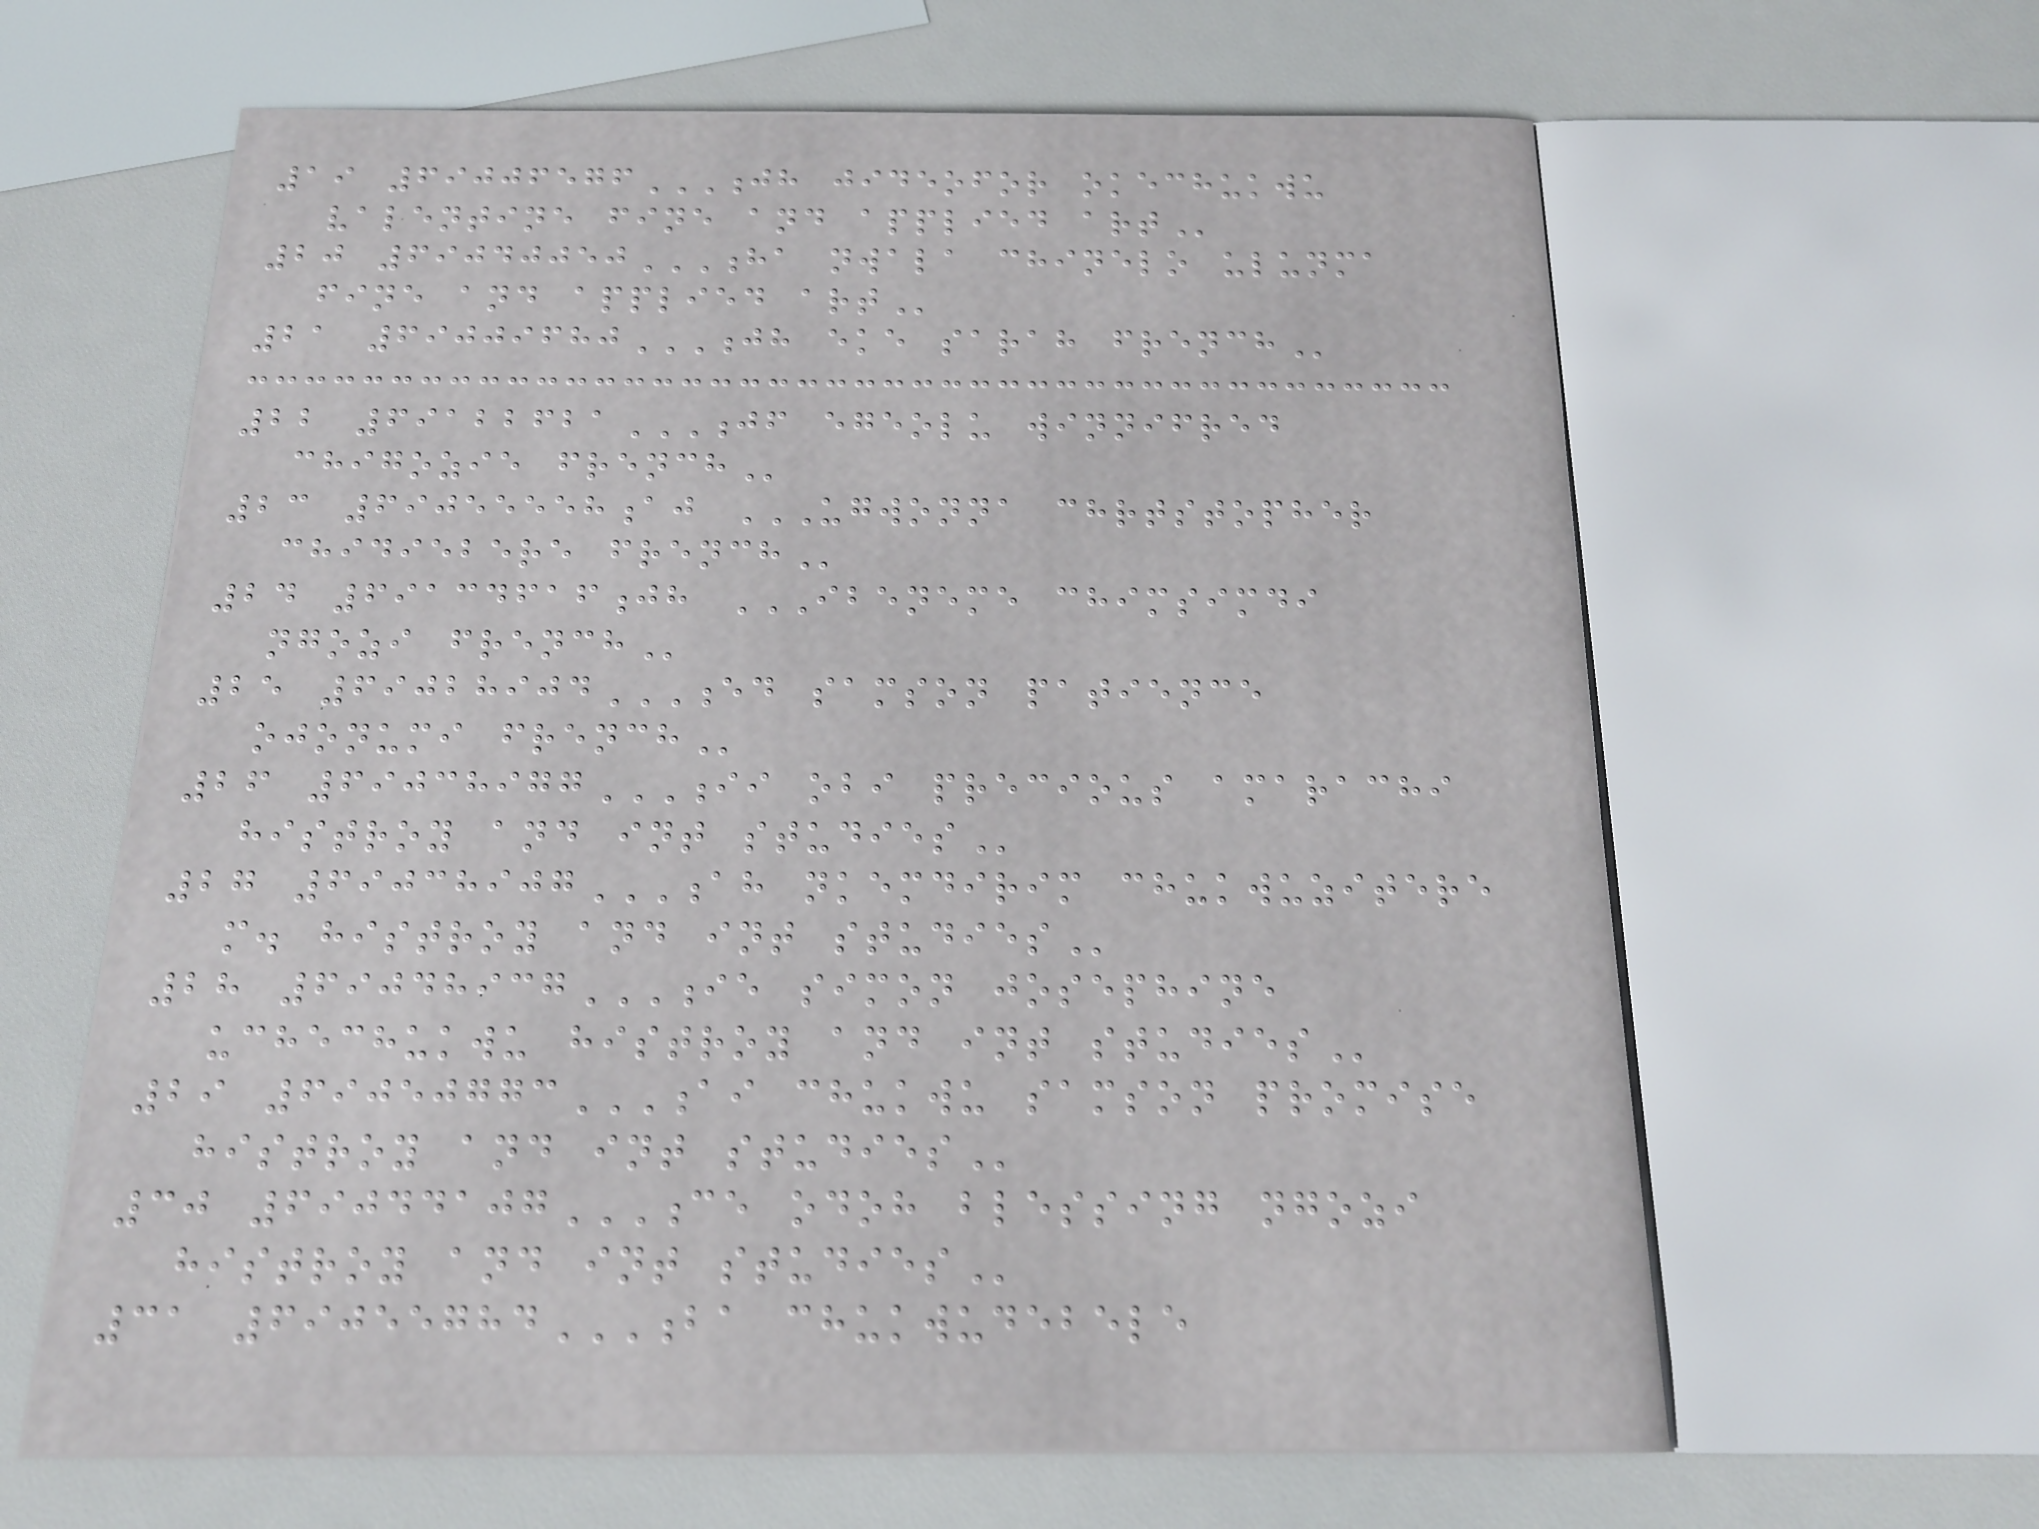19 69006576JH JIDEOFOR OKECHUKWU
VALENTINE FINE AND APPLIED ART
20 69040050HA NWALA CHINELO ULUNMA
FINE AND APPLIED ART
21 69009680JH EKE SARAH FRENCH
22 69122621JF EGEOLU WINNIFRED
CHIGOZIE FRENCH
23 69055558aj UGWONNA CHRTSTOPHER
CHIDIEBERE FRENCH
24 69134616jh IBENEME CHIMSIMDI
NGOZI FRENCH
25 69028904ED SAMSON PATIENCE
OJONUMI FRENCH
26 69038977II OBI PRECIOUS AMARACHI
HISTROY AND INT STUDIES
27 69038907AH NKEMDIRIM CHUKWUZITERE
M. HISTROY AND INT STUDIES
28 69048937IE SIMON JOSEPHINE
UCHECHUKWU HISTROY AND INT STUDIES
29 69050773AI CHUKWU SAMSON PROMISE
HISTROY AND INT STUDIES
30 69044107CE ODOH BLESSING NGOZI
HISTROY AND INT STUDIES
31 69055784BA CHUKWUDEBELE
